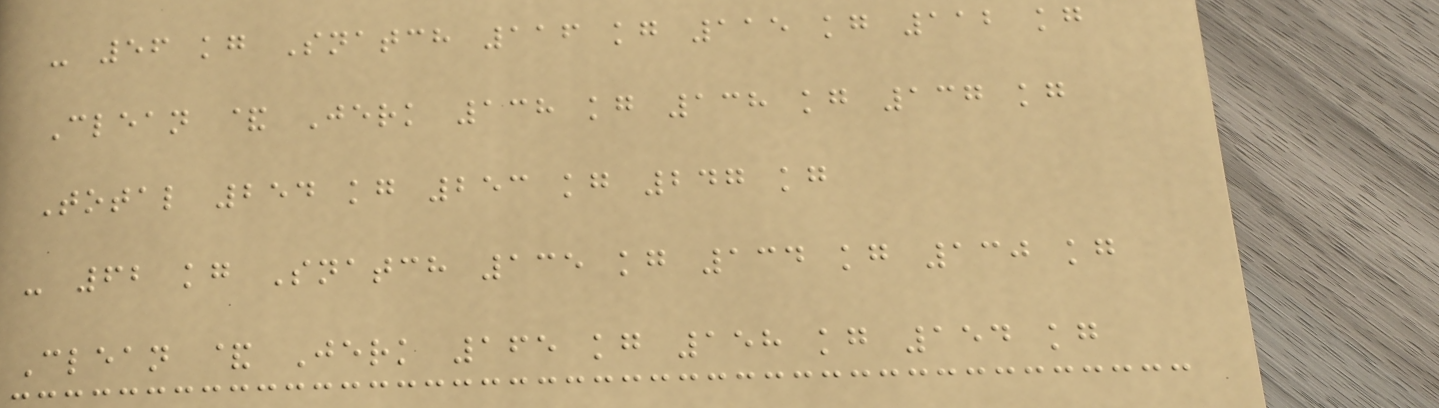- 56 kg Snatch 116 kg 115 kg 112 kg
Clean & Jerk 138 kg 138 kg 137 kg
Total 254 kg 253 kg 247 kg
- 62 kg Snatch 135 kg 134 kg 130 kg
Clean & Jerk 165 kg 158 kg 154 kg
